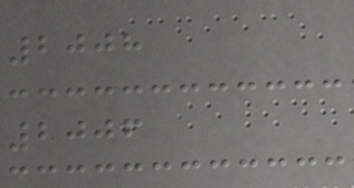2008
2006
